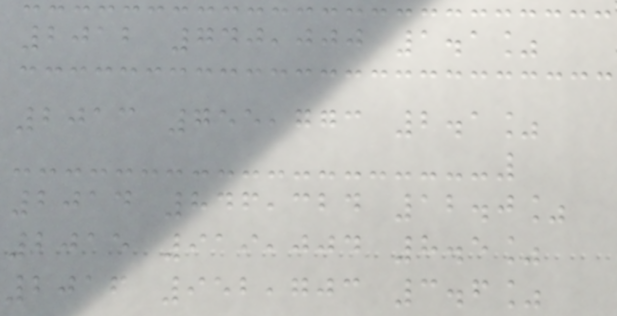2012 740,000 1.1%
2013 755,773 2.1%
2014 846,324 12.0%
2015 919,004 8.5%
2016 952,703 3.6%
